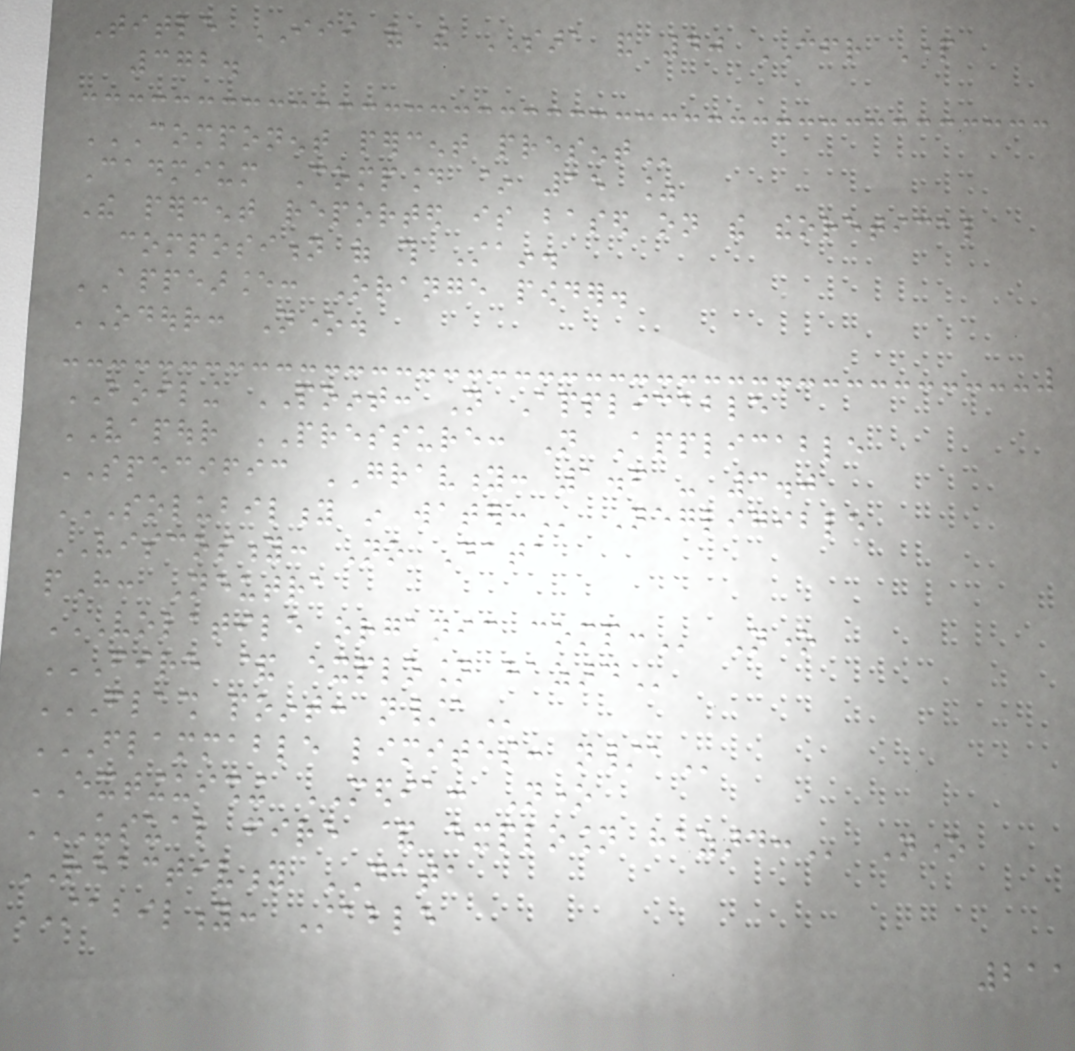Title III of the SARA and 40 CFR Part
372.
COMPONENT PERCENT PRESENT
Cadmium Compound ~ 15 %
The percent reported is based on the theoretical
composition of this Stain.
APPEARANCE: Orange powder.
ODOUR: None.
BOILING POINT: Not Applicable
VAPOUR PRESSURE: Not Applicable
SPECIFIC GRAVITY: 1.6 - 3.0
SOLUBILITY IN WATER: Negligible
VISCOSITY: No Data
pH: Neutra
VOLATILE ORGANIC COMP: None
FIRE & EXPLOSION HAZARD
FLASH POINT: N/A
FLAMMABLE LIMITES: N/A
EXTINGUISHING MEDIA: None
USUAL FIRE & EXPLOSION HAZARD: None
REACTIVITY DATA
STABILITY: Stable
211
